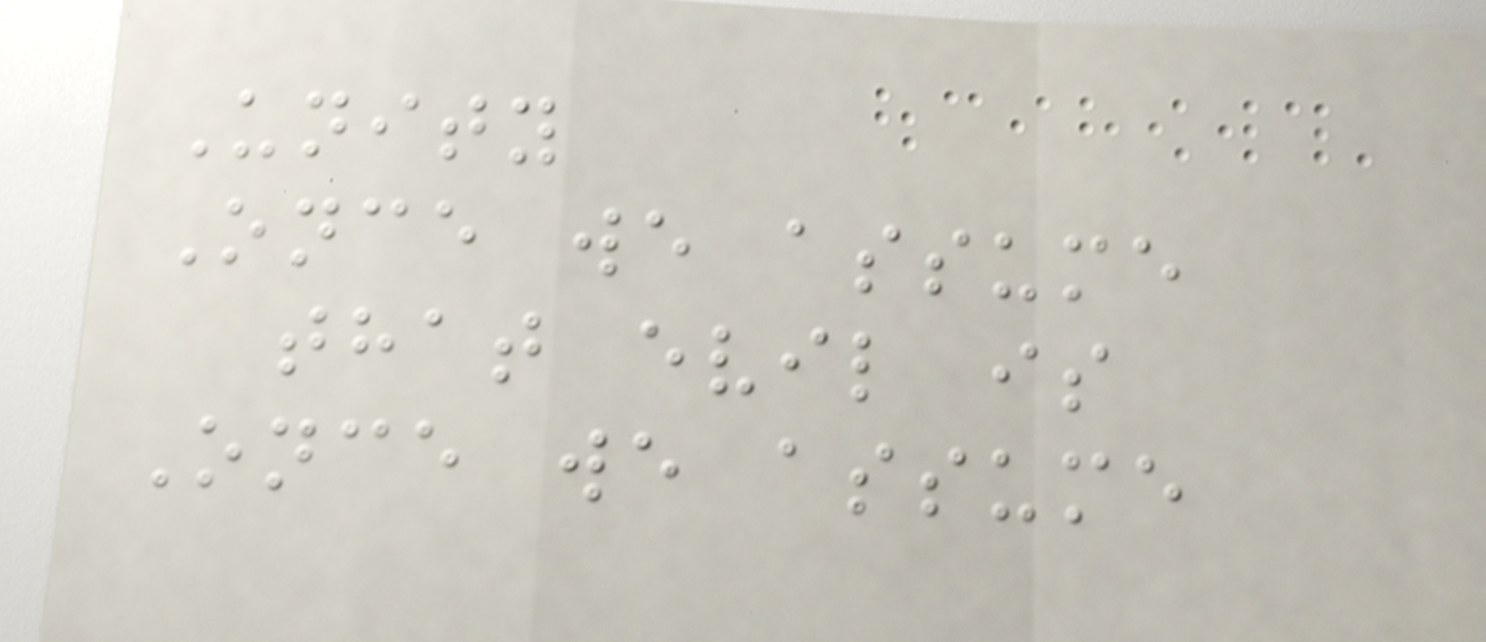Unity
Once we assume
that evil is
Once we assume
